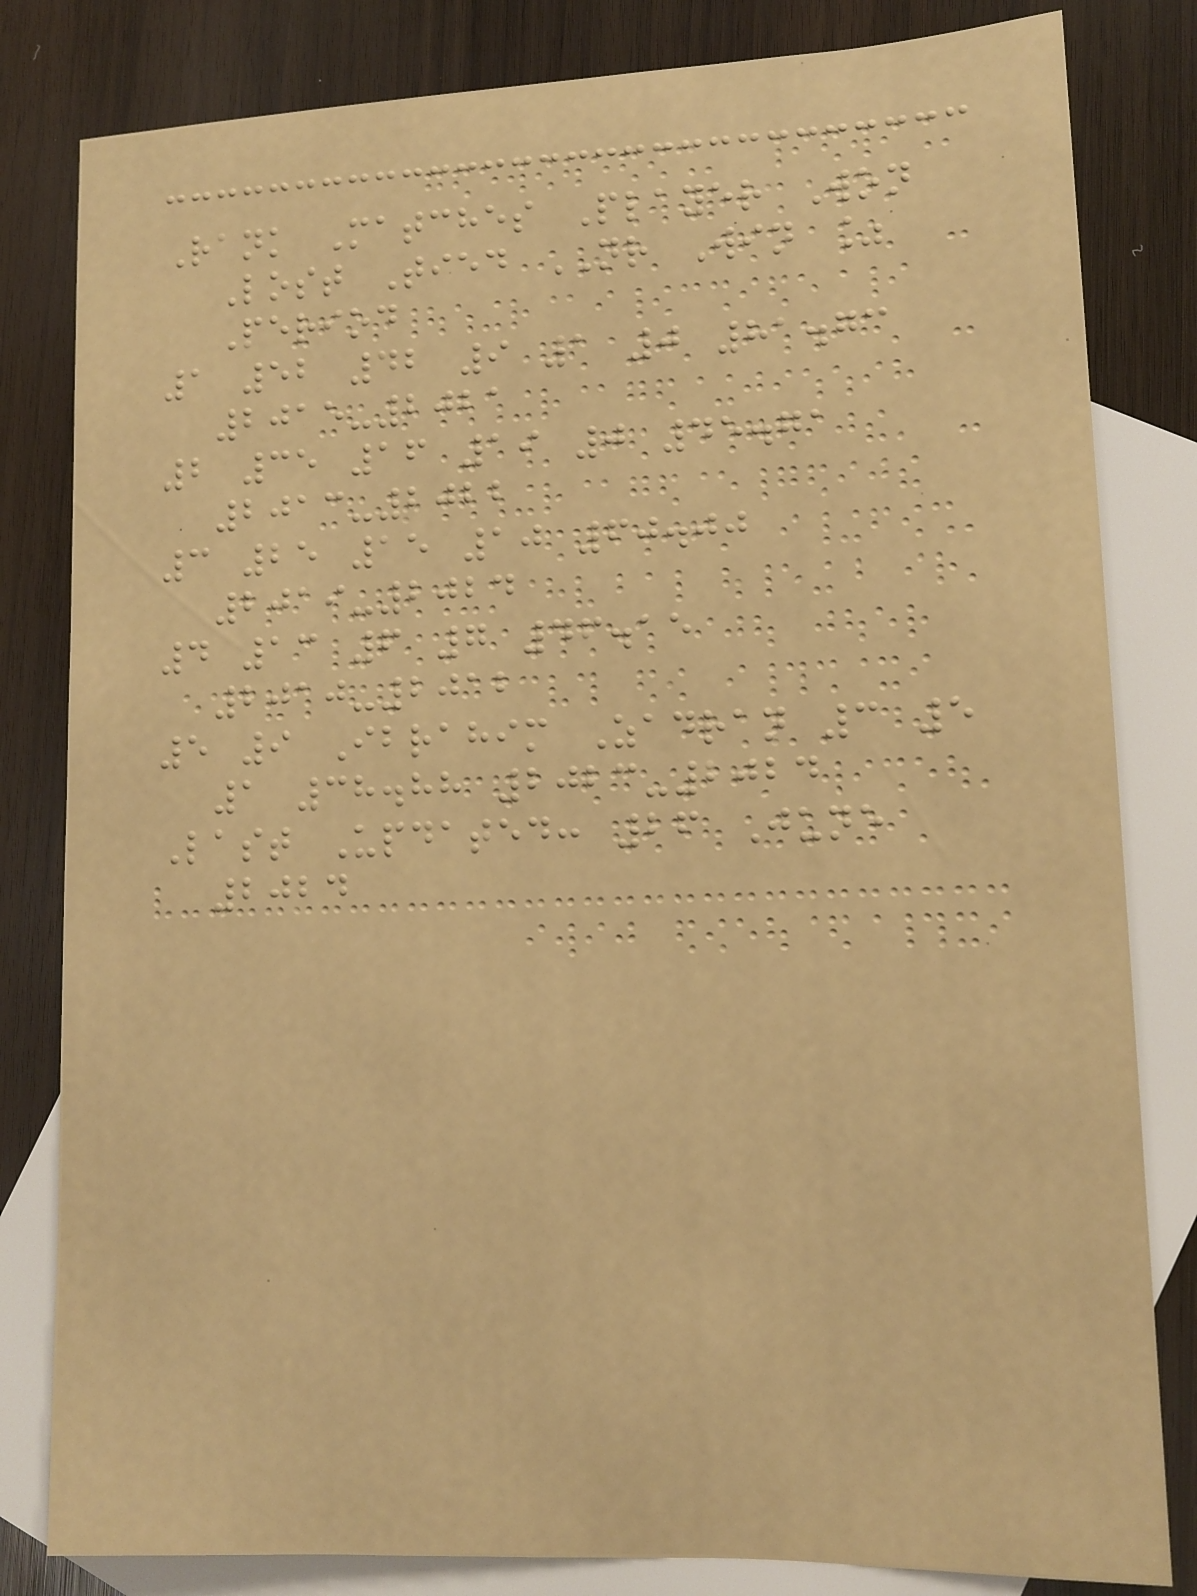Rank Matches Player Won
Lost Tied NR Win %
Period
1 52 42 9 1 0 81.73
2015-2021
2 35 16 19 0 45.71
2013-2022
3 25 15 10 60.00
2019-2024
4 13 6 7 46.15
2010-2012
5 9 Ibrahim Zadran 3 5
1 38.88 2023-2024
Last Updated: 26 June
2024
